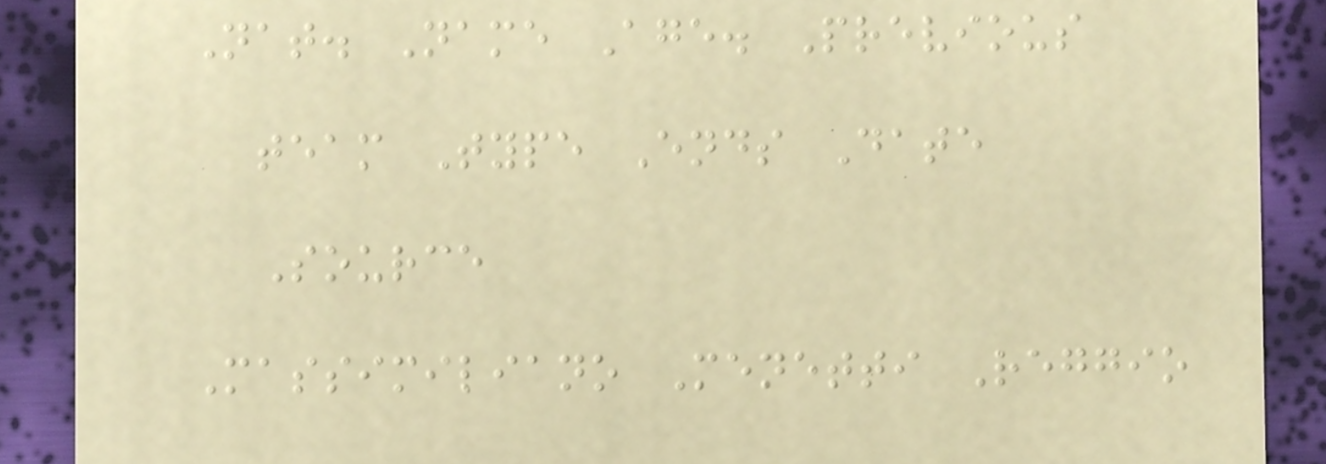Nat. Name Age. Previous
team Type Ends Date
Source
Massimiliano Menetti Reggio
